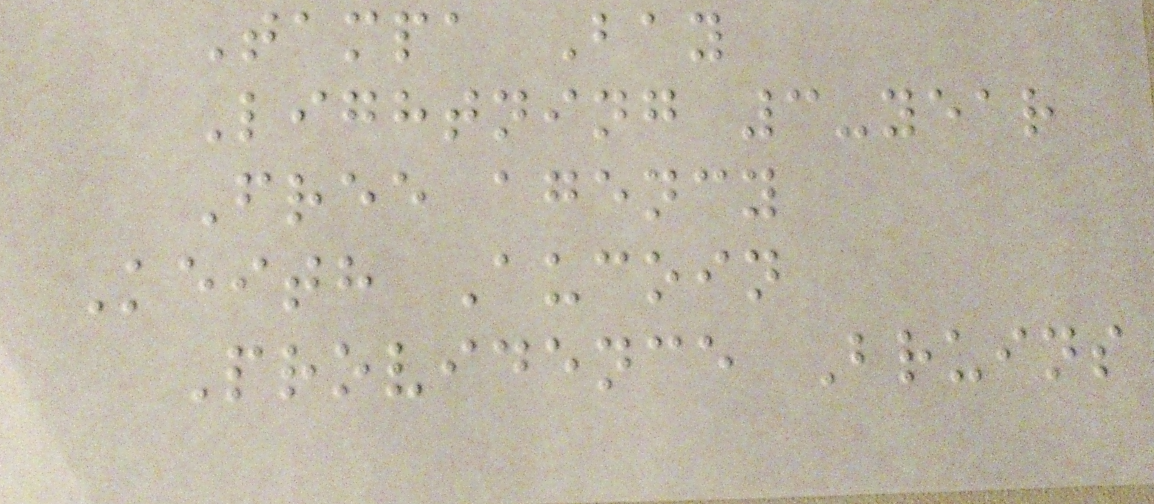Tampa Bay
Lightning 3-year
Free agency
Keith Aucoin
Providence Bruins
